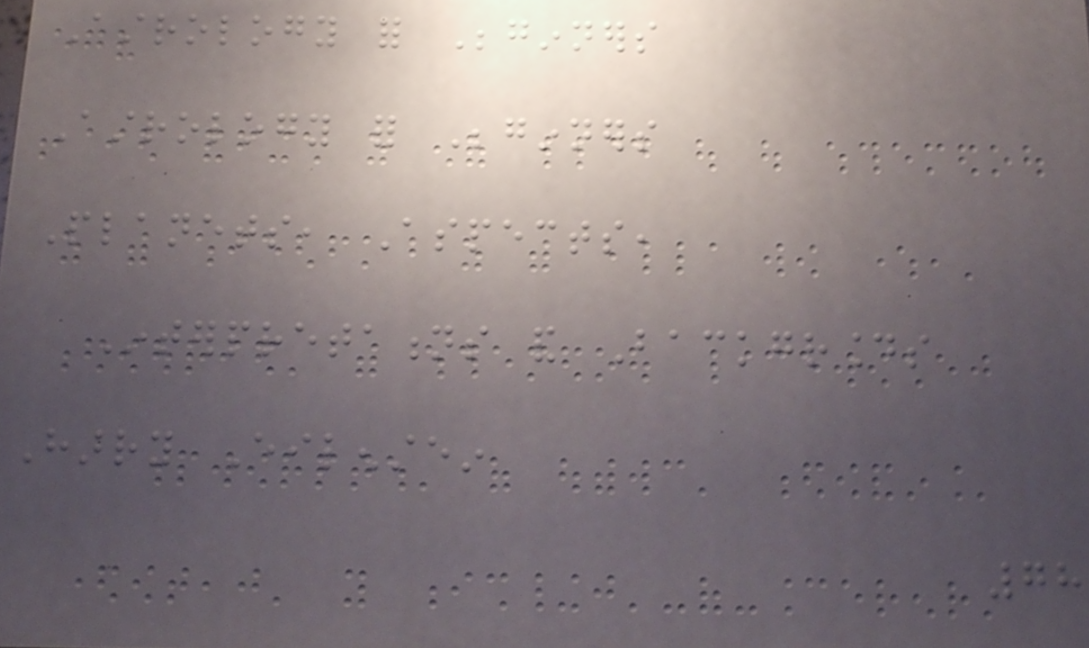Astrology for Beginners
Astrology for Beginners
Planets, Aspects,
Interpretations and Backgrounds
Harry Eilenstein
78
